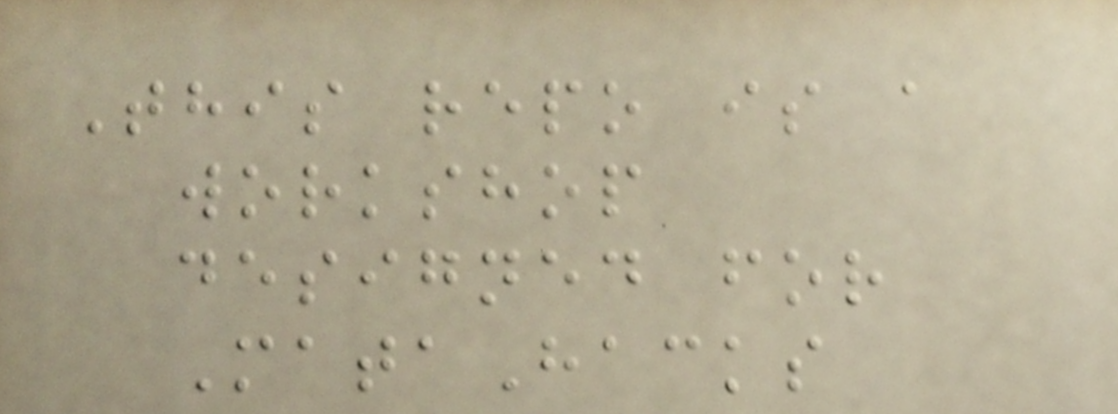This repo is a
workshop
designed for
MataHacks
